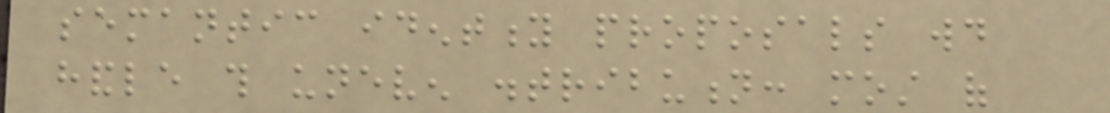semantic identity proposals would
handle this uneven distribution: most of
